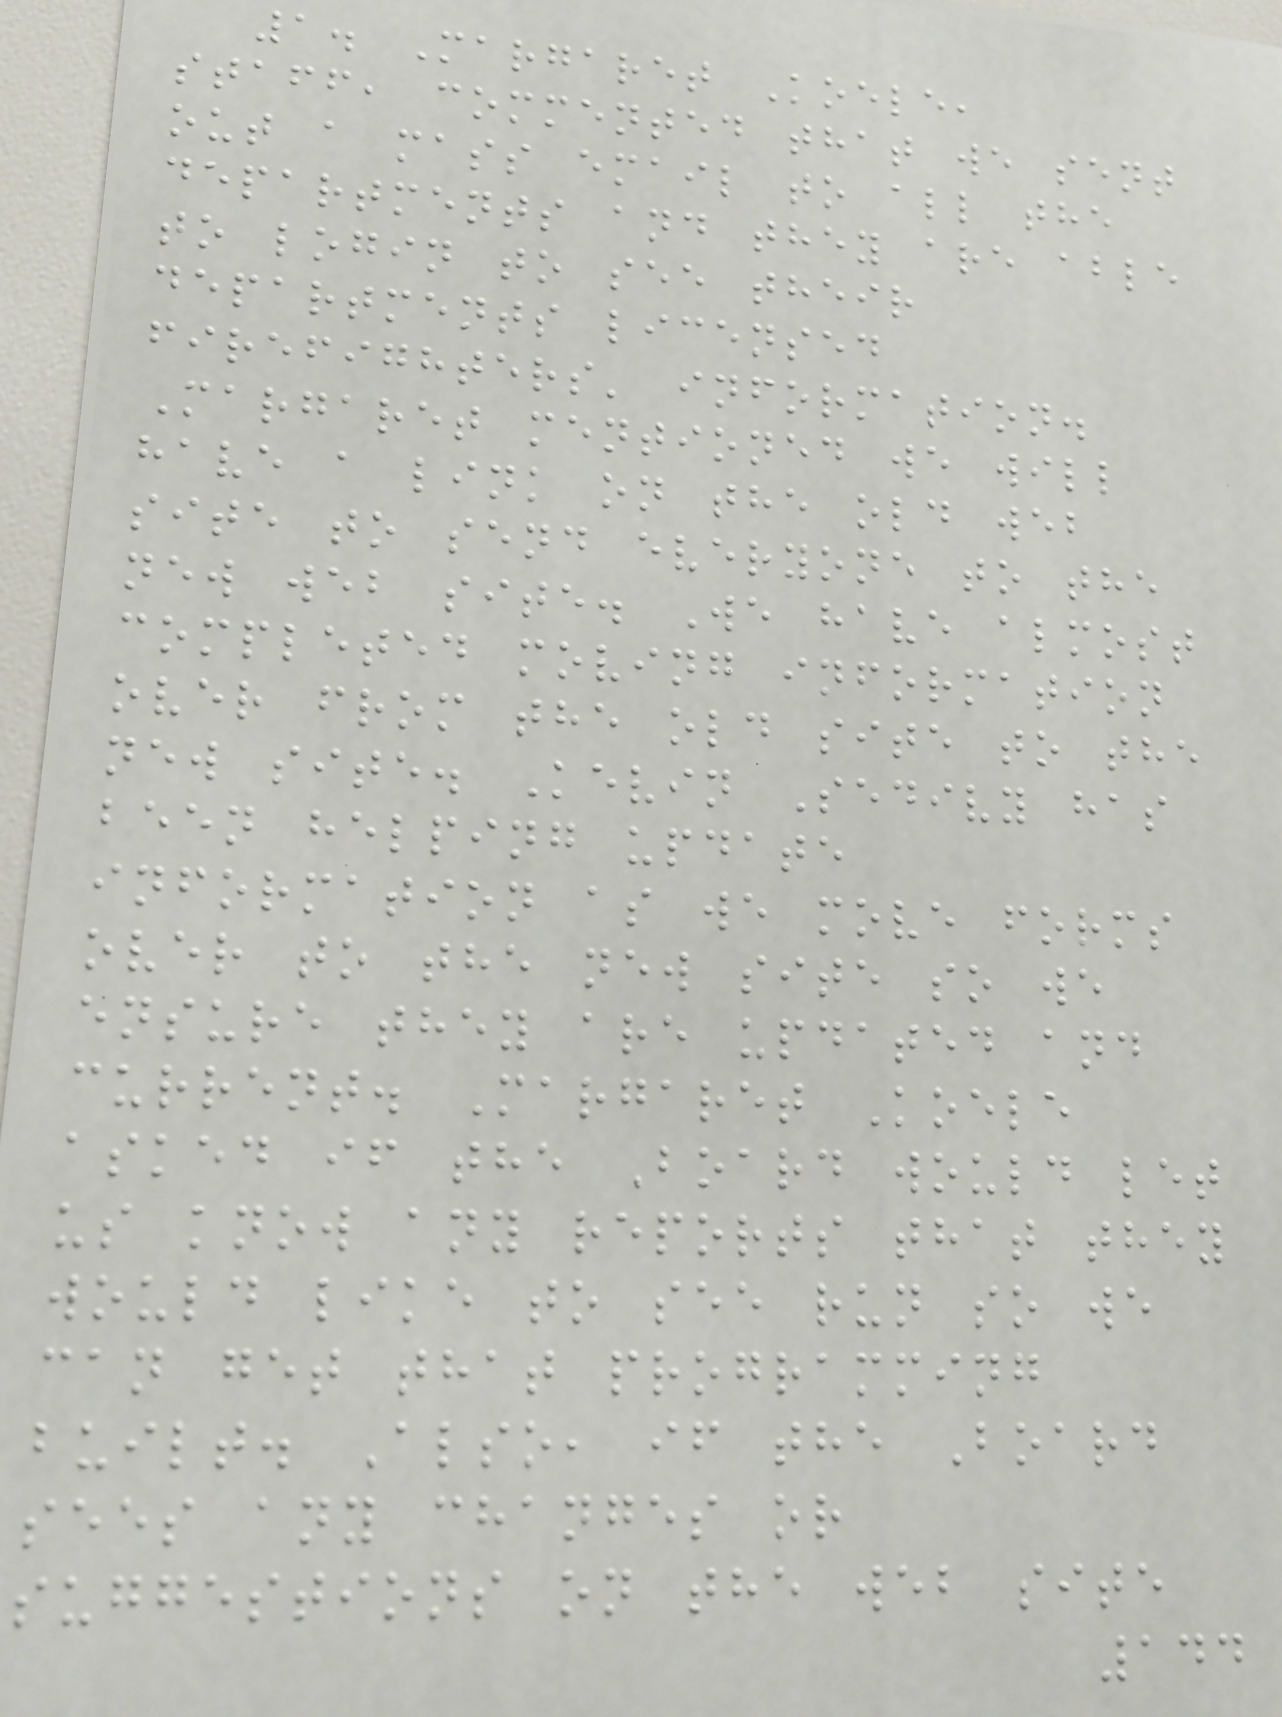1. Margaret Koele,
staff, commented that we sent
out a mass email to all the
departments and they are able
to login to see their
departments licensed
firefighters' information.
Margaret mentioned we will
have a link on the old web
site to send everyone to the
new web site. We have almost
completed moving information
over from the old site to the
new site. Kevin Sedivy has
been helping update
information as we move forms
over to the new site so we
ensure they are updated and
current. Margaret Koele
asked if the Board would let
us know any reports that they
would like to see run so we
can get that programming
built. Also, if the Board
sees any changes or
suggestions on the web site
144
